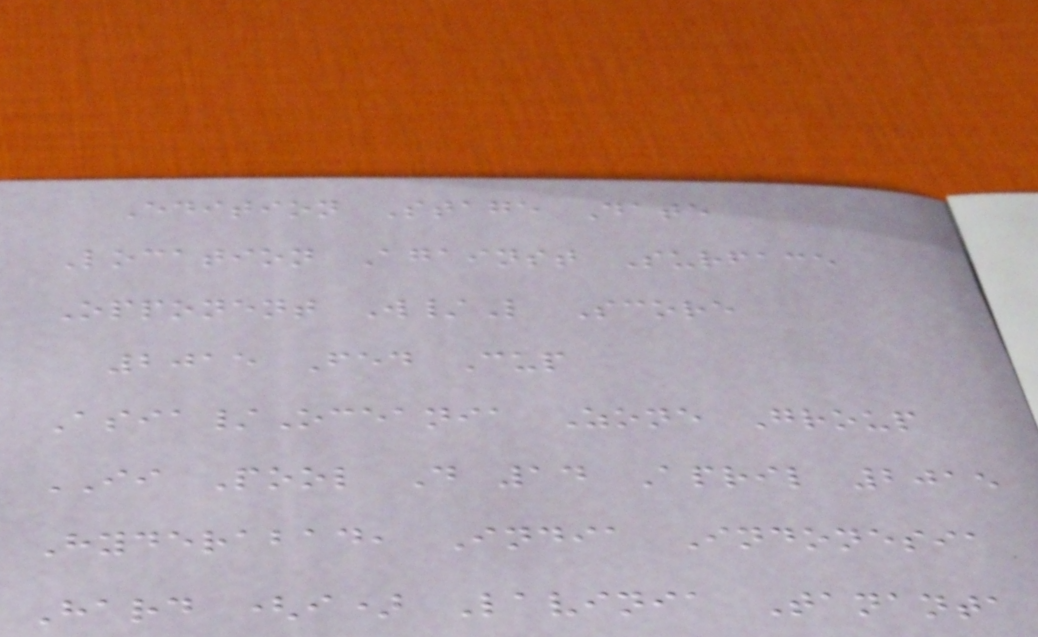Edition Stage Date
Location Against Surface
Opponent W/L Score
2015 Fed Cup
Asia/Oceania Zone Group
II Pool D 14 April 2015
Hyderabad, India Indonesia
Hard (i) Lavinia Tananta
